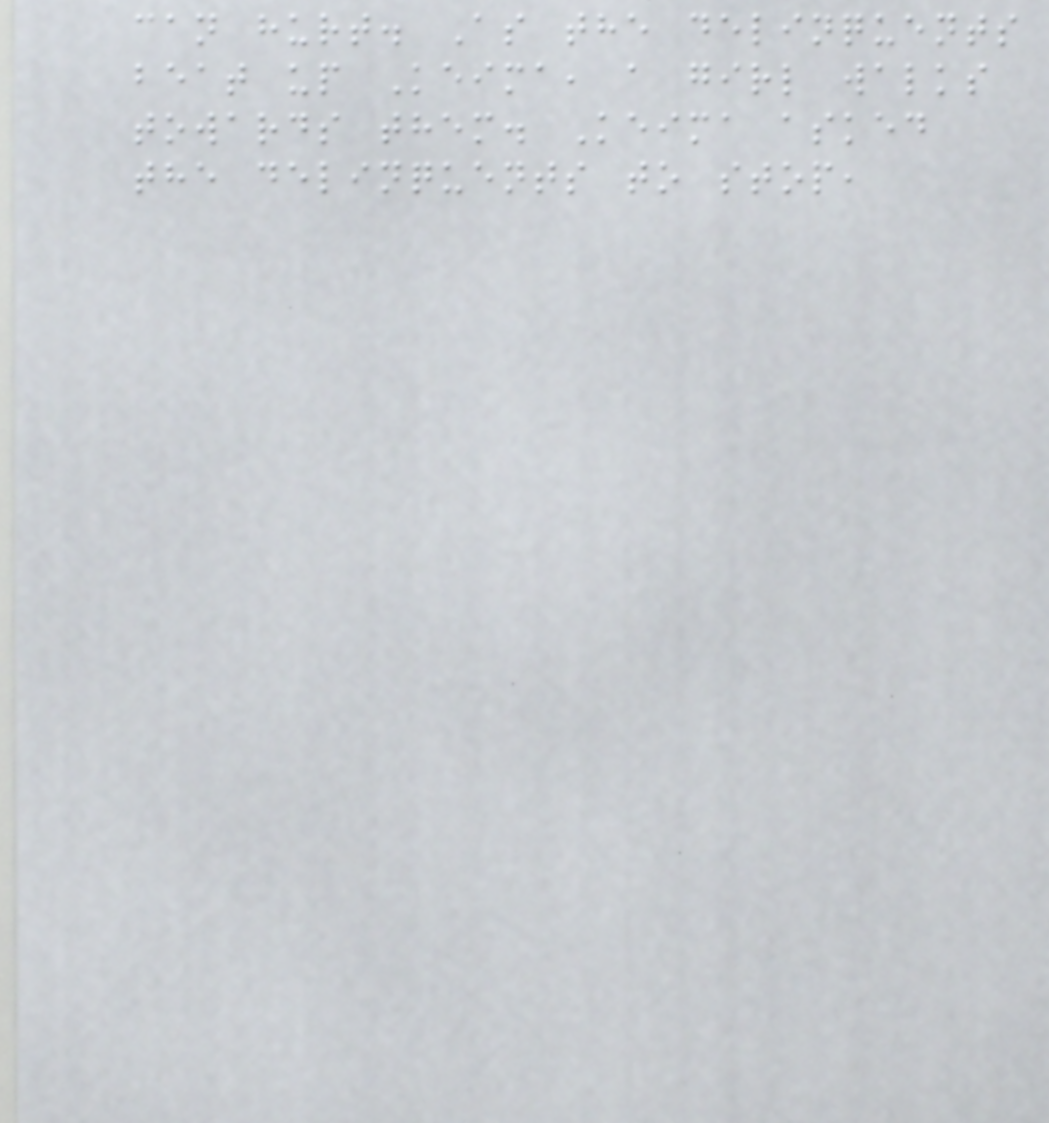can hurt. As the delinquents
beat up Keima, a girl walks
towards them. Keima asked
the delinquents to stop,
